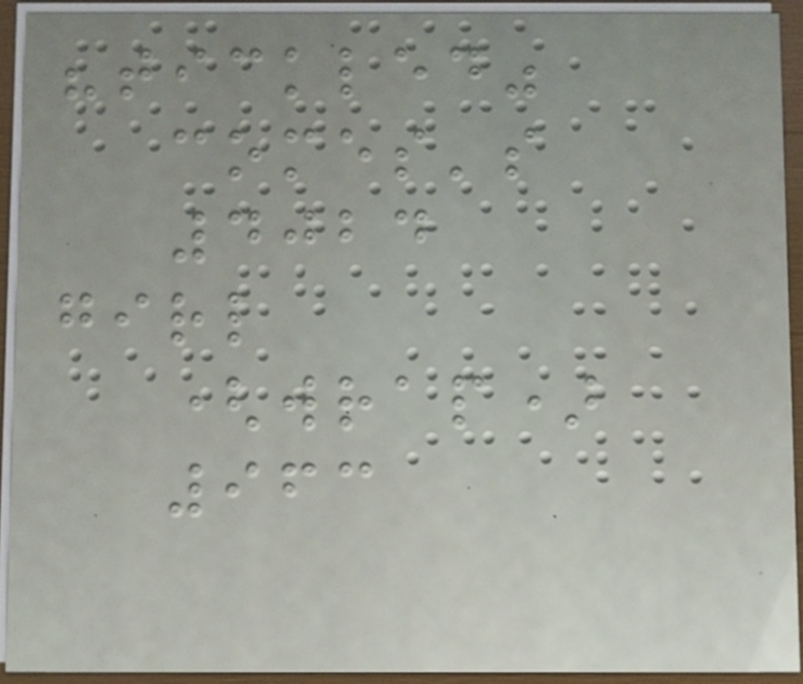"tickled"
comes's
4024
girl
(wrap)
963
